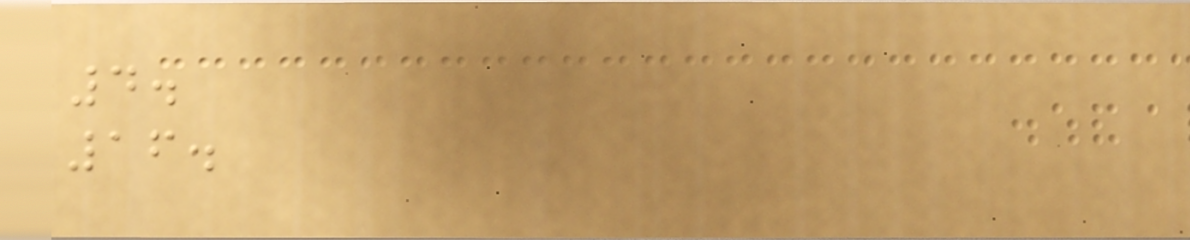4.
16.
